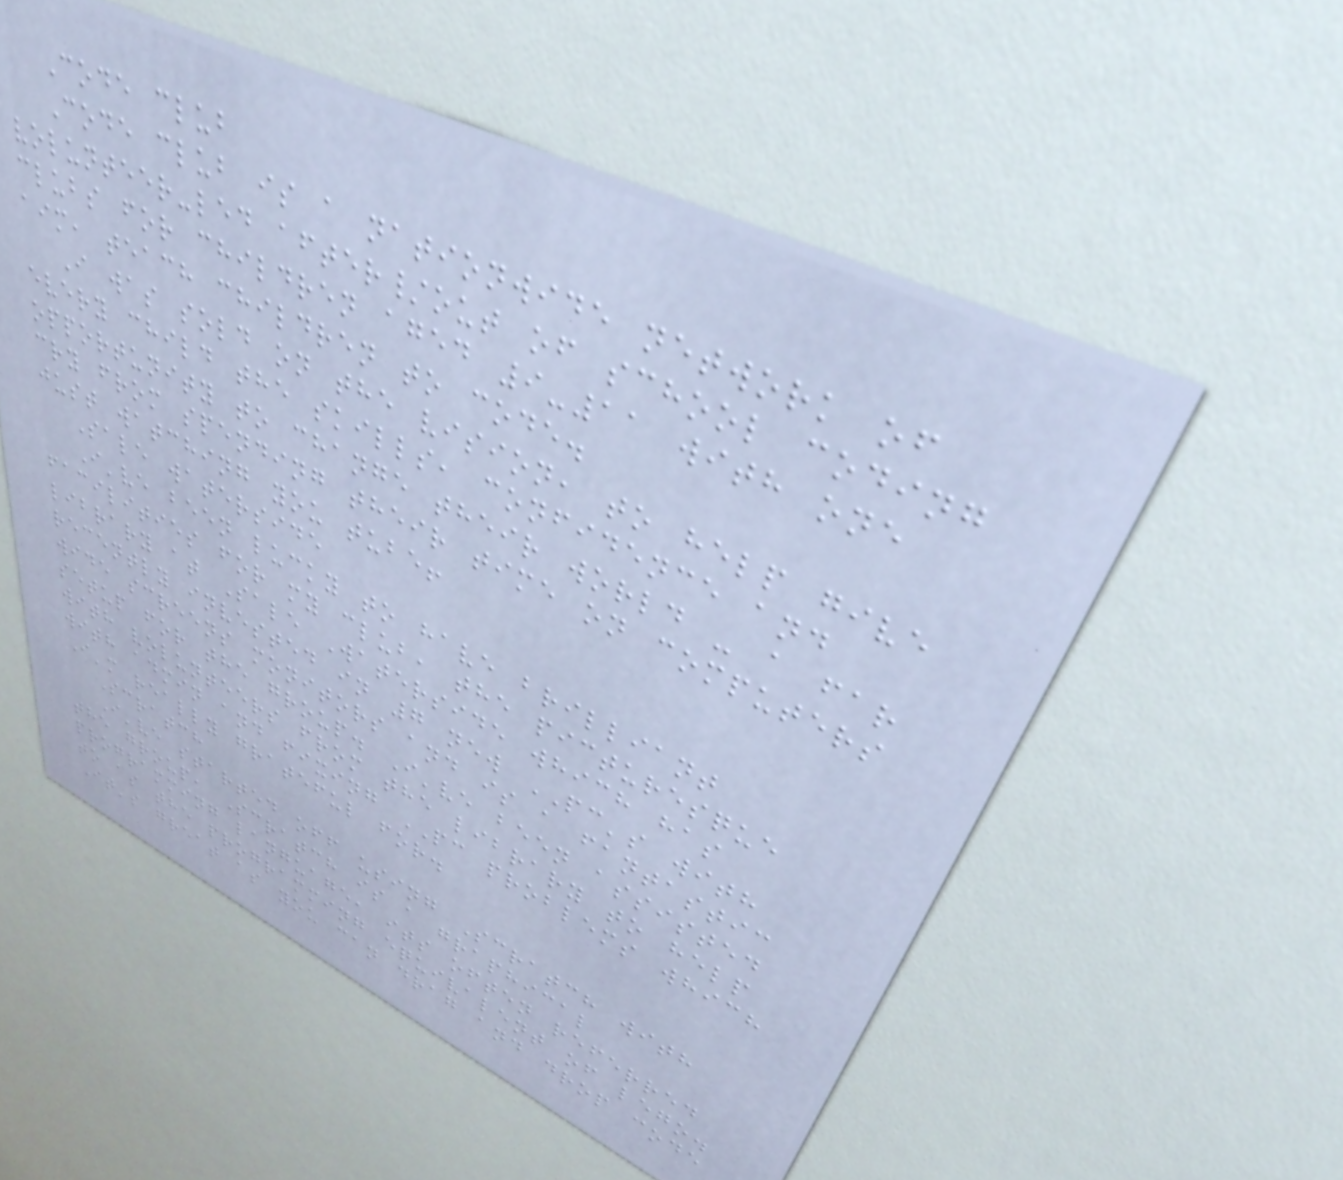Code club
Code club is a nationwide network of
volunteer-led after/out of school coding
clubs for children aged 9-11 with one
aim, teach children to code.
I was sold on the vision, to help give
every child the skills, confidence and
opportunity to change their world - a far
cry from spending their time on computers
just watching you tube!
Sale waterside
I've been lucky to have brilliant
facilities for my club, the picturesque
library at Sale Waterside which has
recently invested in 7 new PC's with
wide screens monitors and is a fantastic
setup for the group. I've been assisted
with volunteers from the library to help
with admin and fixing PC problems which
I'm really grateful for.
Scratch
I've started off using Scratch with
the group, Scratch is a graphical
programming language, its often referred
to as the programming equivalent of lego.
It's great as you can drag and drop code
